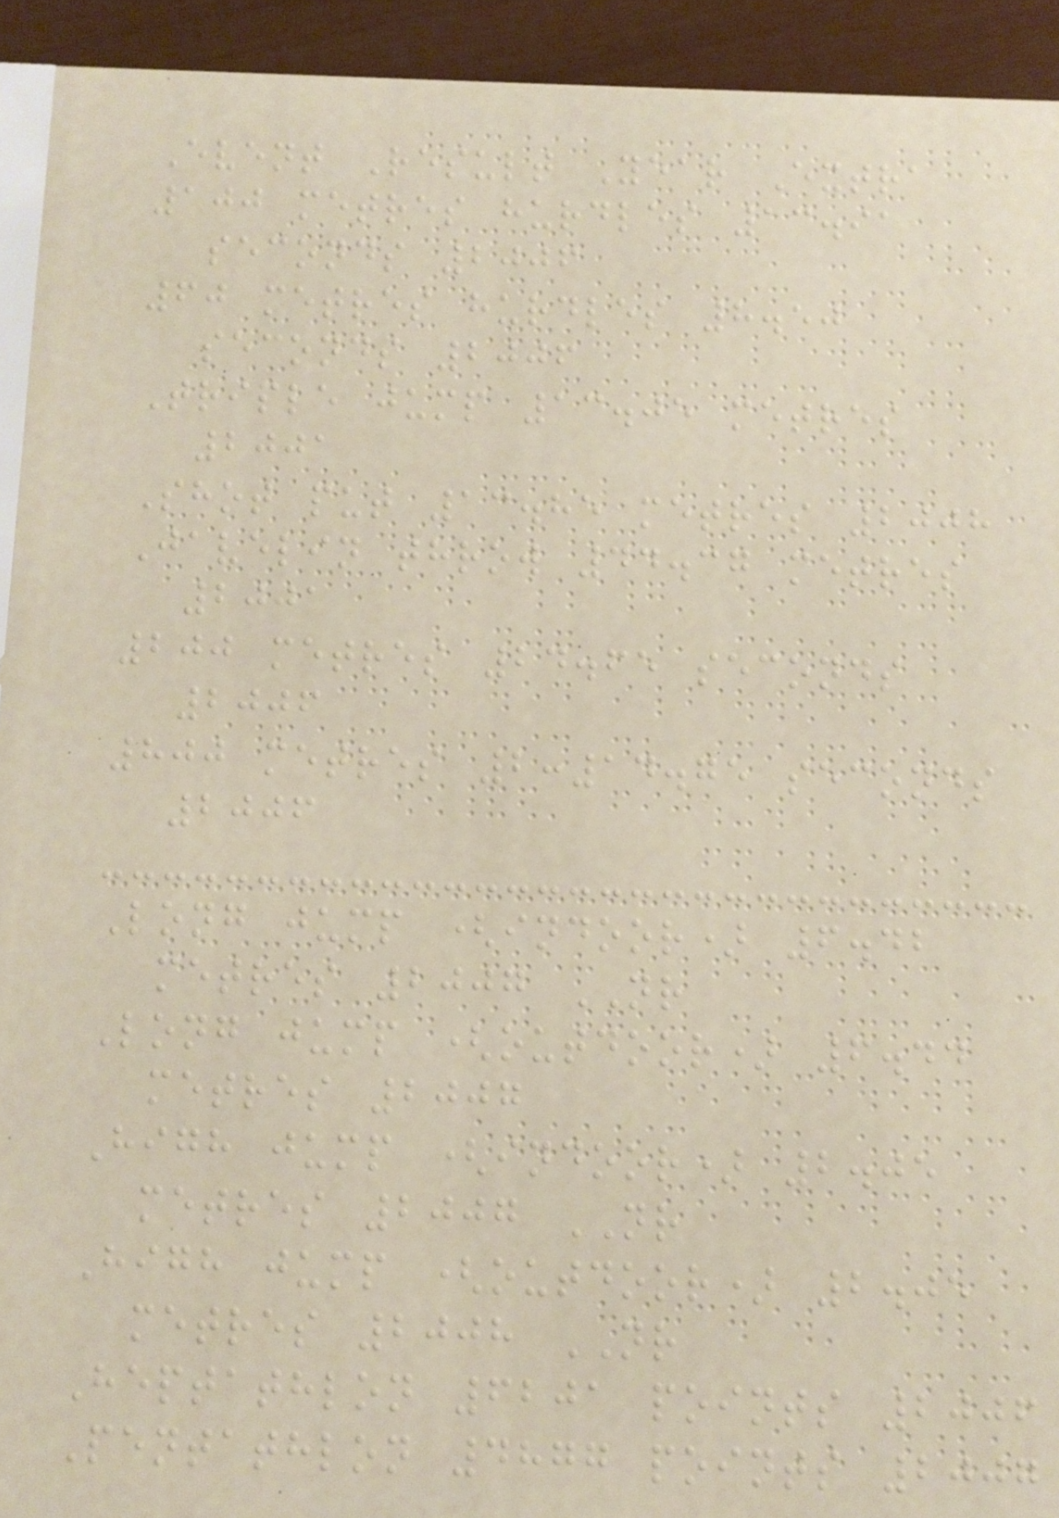Event Result Year Extra
100 metres hurdles 13.91
seconds 2006
60 metres hurdles 8.50
seconds 2006
Triple jump 13.05 metres
2001
Shot put 13.85 metres 2008
Javelin throw 44.37 metres
2001
200 metres 24.65 seconds
2006
800 metres 2:14.75 seconds
2006
Long jump (indoor) 6.42
metres 2007 NR
Long jump (outdoor) 6.44
metres 2007
High jump (indoor) 2.05
metres 2007 NR
High jump (outdoor) 2.05
metres 2008 NR
Heptathlon 6201 points 2006
Pentathlon 4877 points 2007
